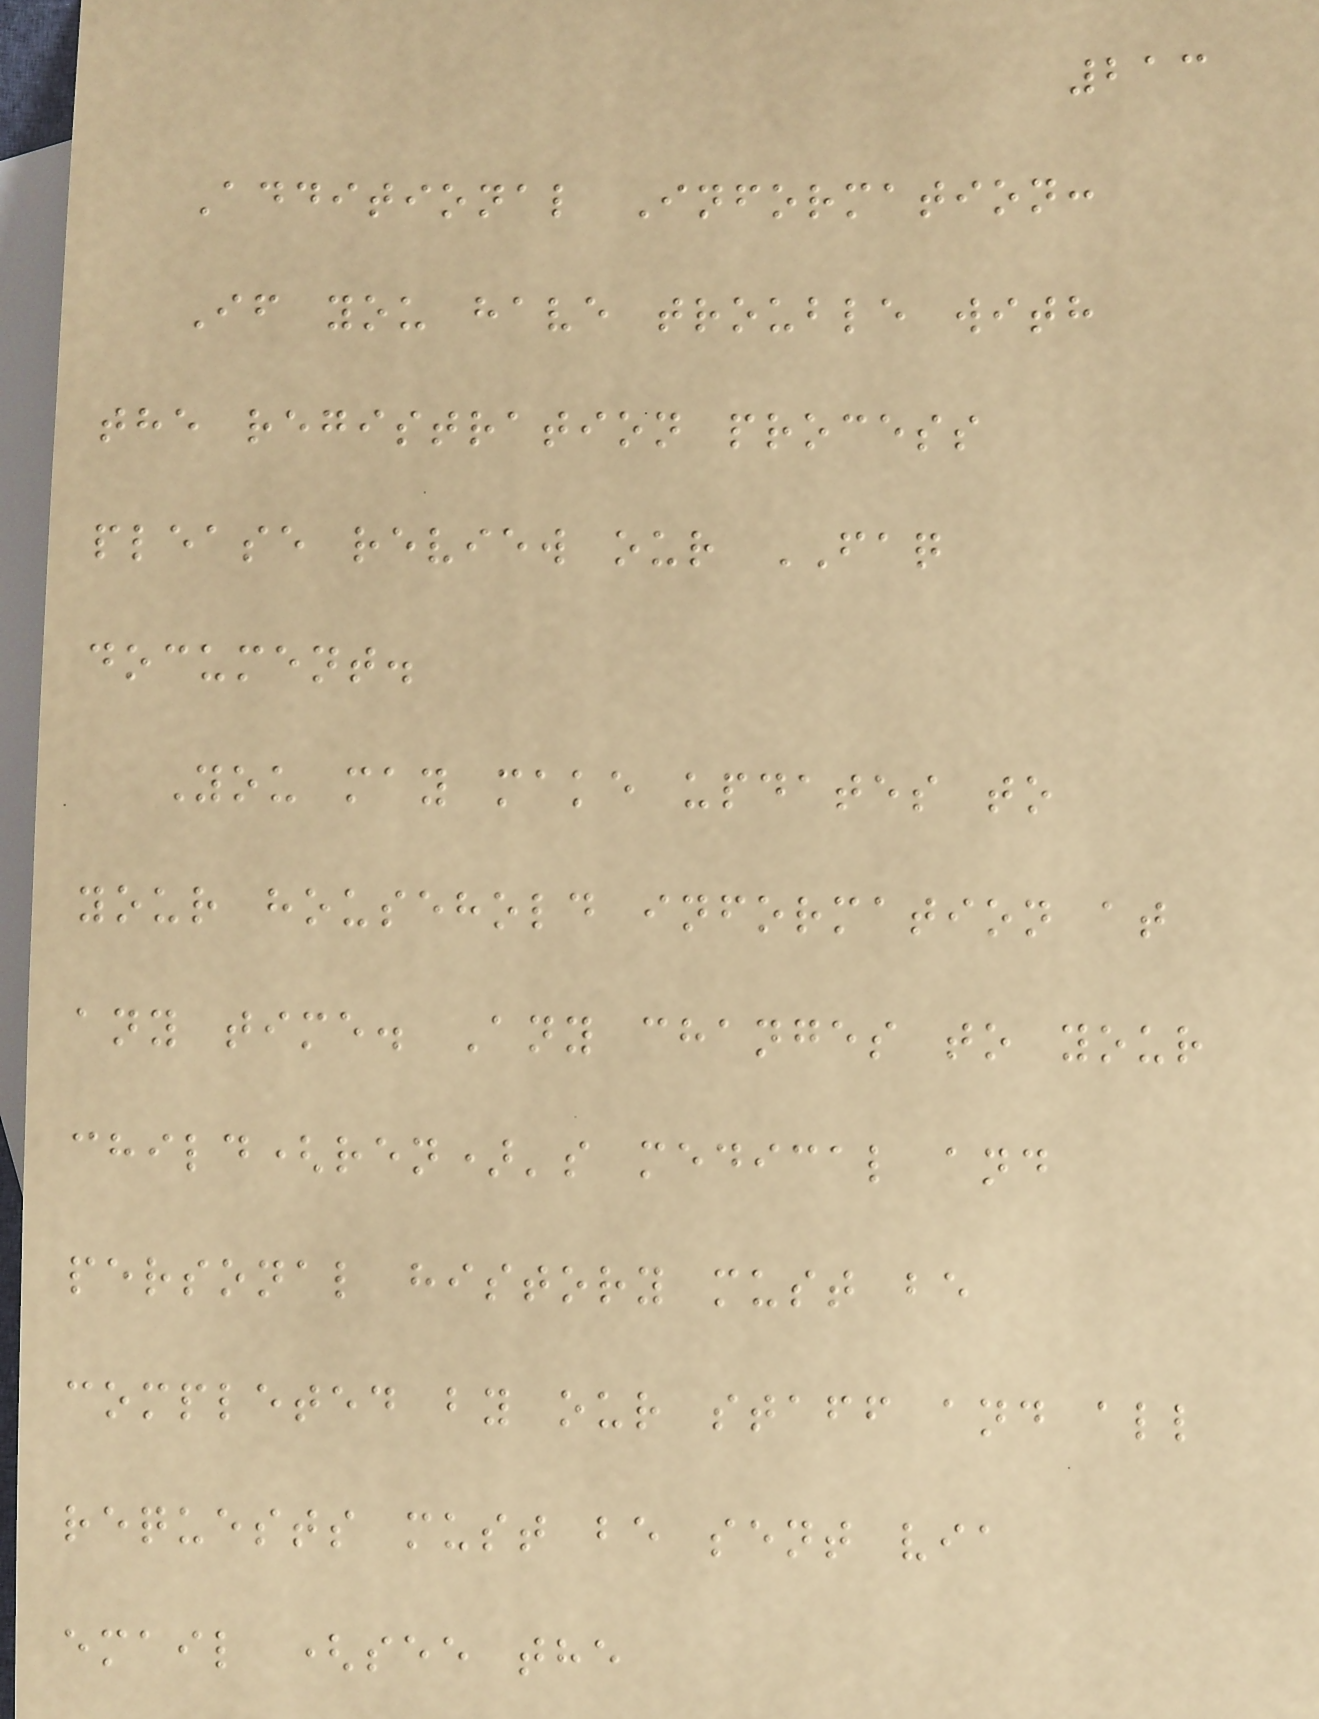213
Additional Information:
If you have trouble with
the registration process
please review our FAQ
document.
You may make updates to
your household information at
any time. Any changes to your
child(ren)'s medical and
personal history must be
completed by our staff and all
requests must be sent via
email (see the
